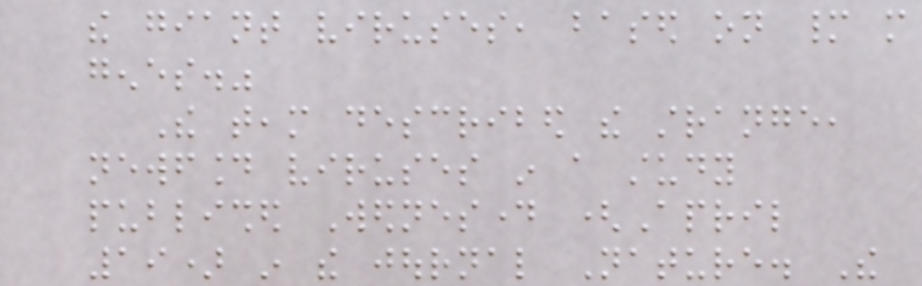the giant viruses, based on many more
genes."
The team described the strange,
newfound viruses in a study
published Wednesday (April
19) in the journal Nature. The
